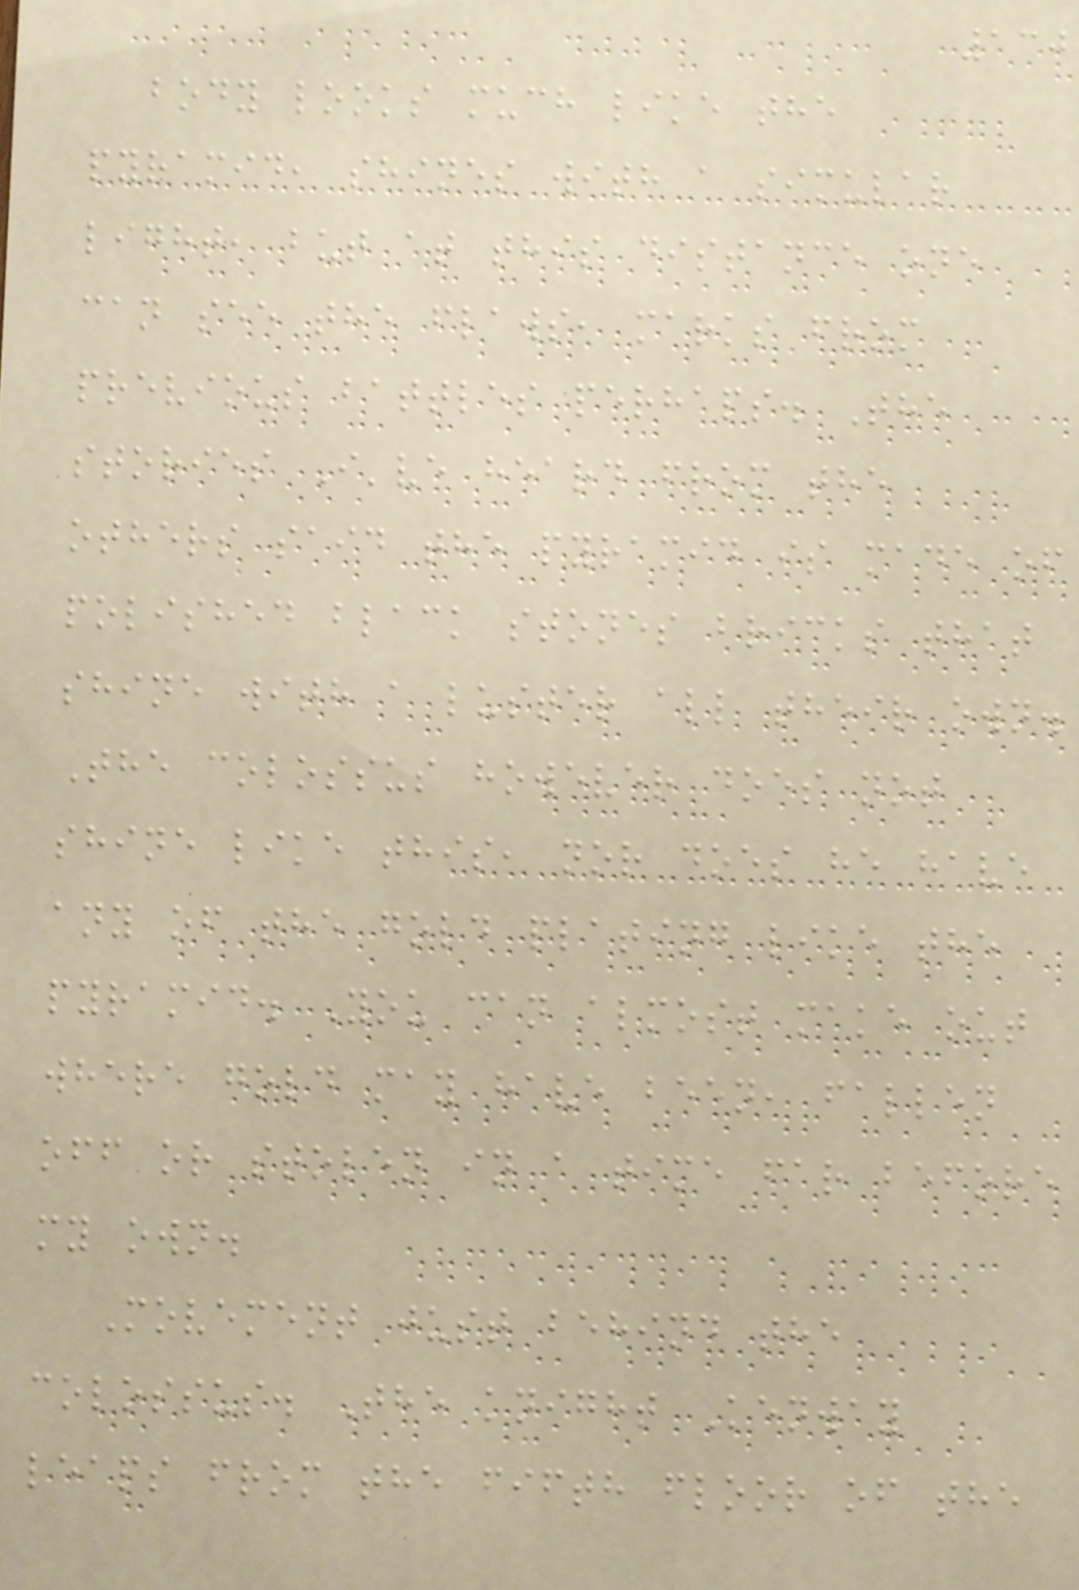130
body looks much like the
pyramid, shines with a simular
light, but at this distance one
can see the flaws, marks from
previous battles perhaps. The
stories I've heard from the
others said the pyramid is made of
polished black stones bricks that
shine with a luster all their own.
The colossus however does not
shine like this, nor does he have
any of the gold plating like the
pyramid. You can almost make out
where gold may have been, fallen
off or stolen in a time far before
my own.
Movement just behind the
colossus. The knight Kenway
leaps from the fifth floor of the
